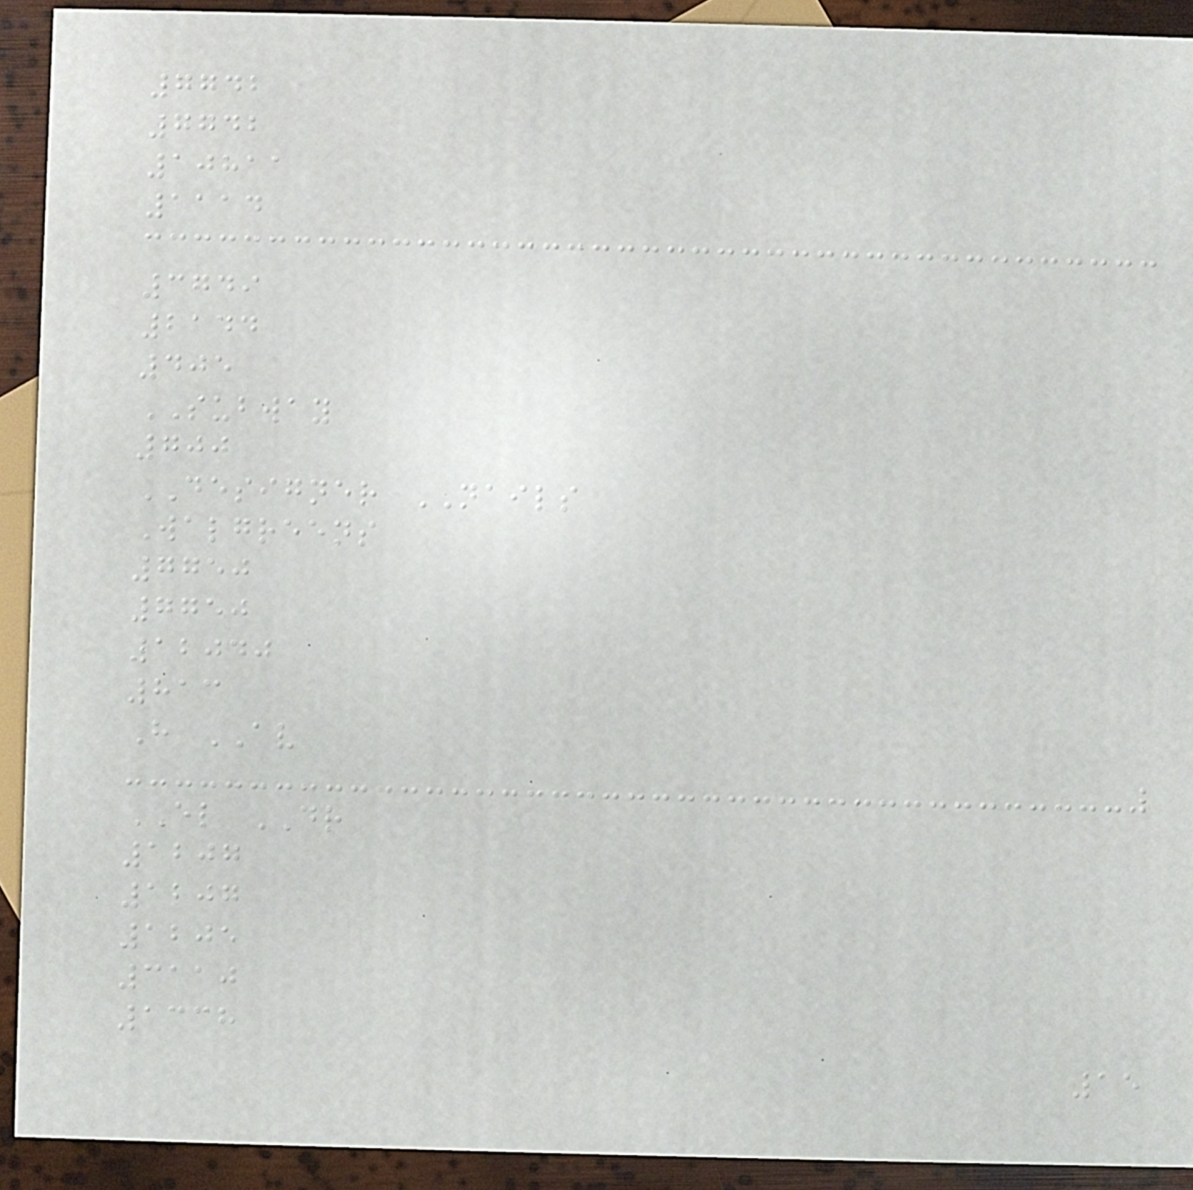7742
7742
10811
1114
3749
2144
405
SUBWAY
700
DESIGNER NAILS
Walgreens
7750
7750
12040
813
H AV
EL DR
1207
1207
1205
3110
1338
15
